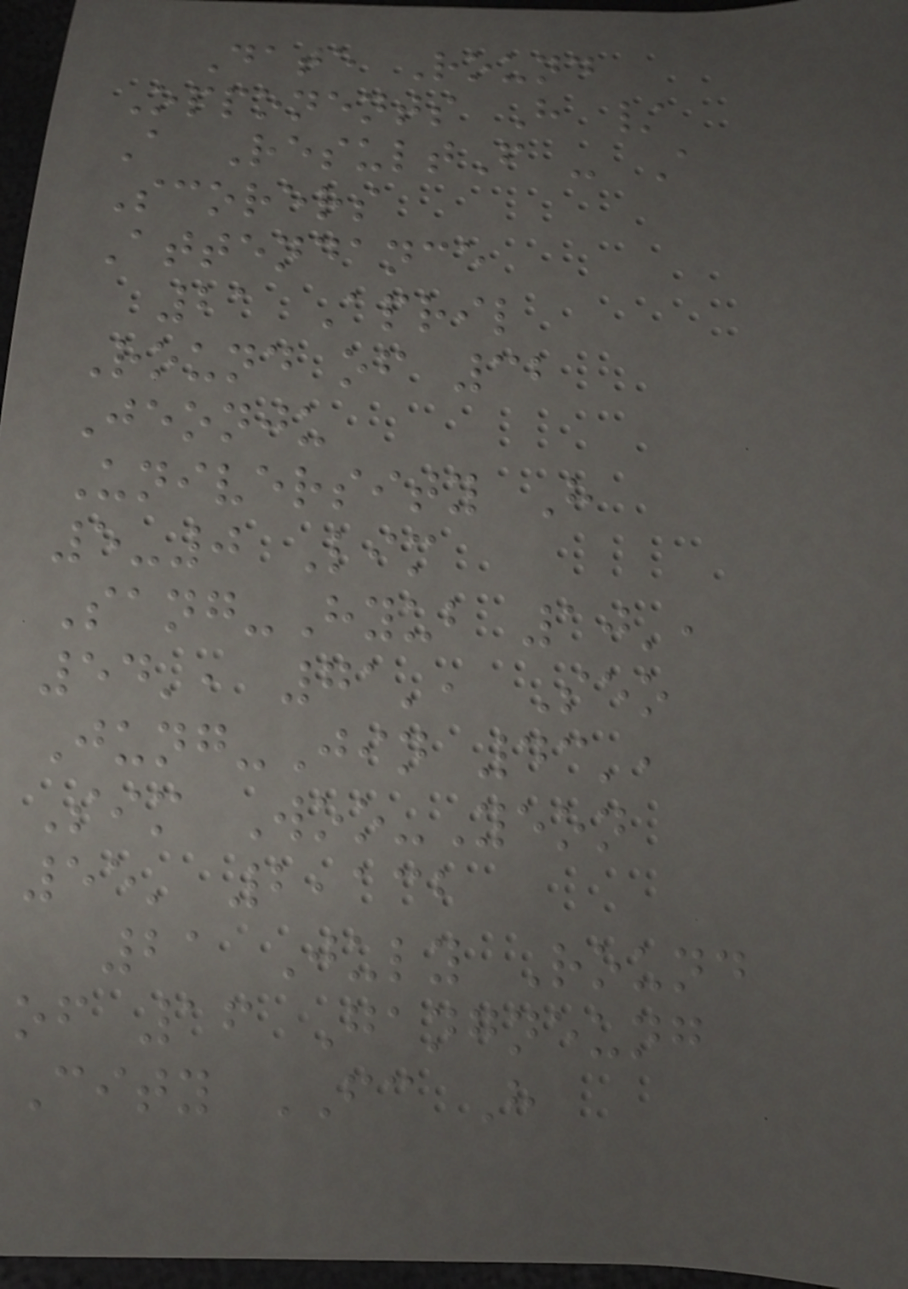Date Round
Opponents H /
A ResultF - A
Scorers
Attendance
21 April
Round of 32
Jeonju
University H
5-0 Lim
Sang-Hyub 10',
54', 71', Seo
Jung-Jin 43',
Sim Woo-Yeon
55' 2,132
21 July Round
of 16 Gangneung
City FC H
